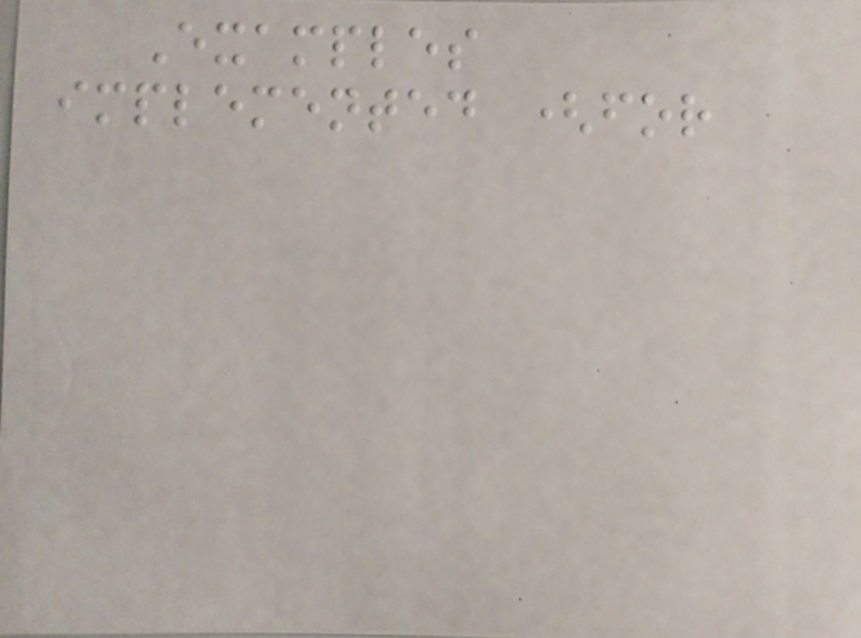Examples
implemented (for
